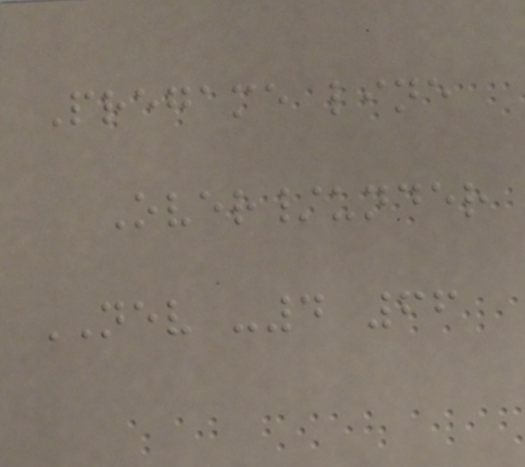Pregame line
Over/under
NEV -4 66
